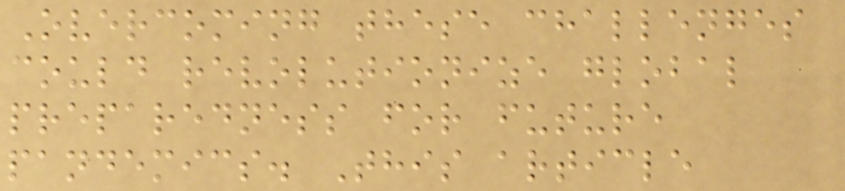Overcoming these challenges
could revolutionize global
preparedness for future
pandemics. This article
